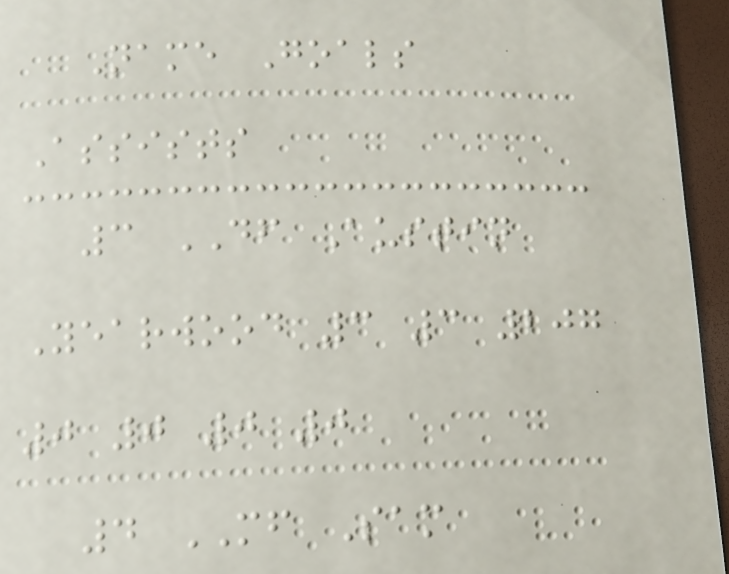Name Goals
Assists
3 DF Austin
Yearwood 3 3 207
0 0 0 0
4 MF Sam
